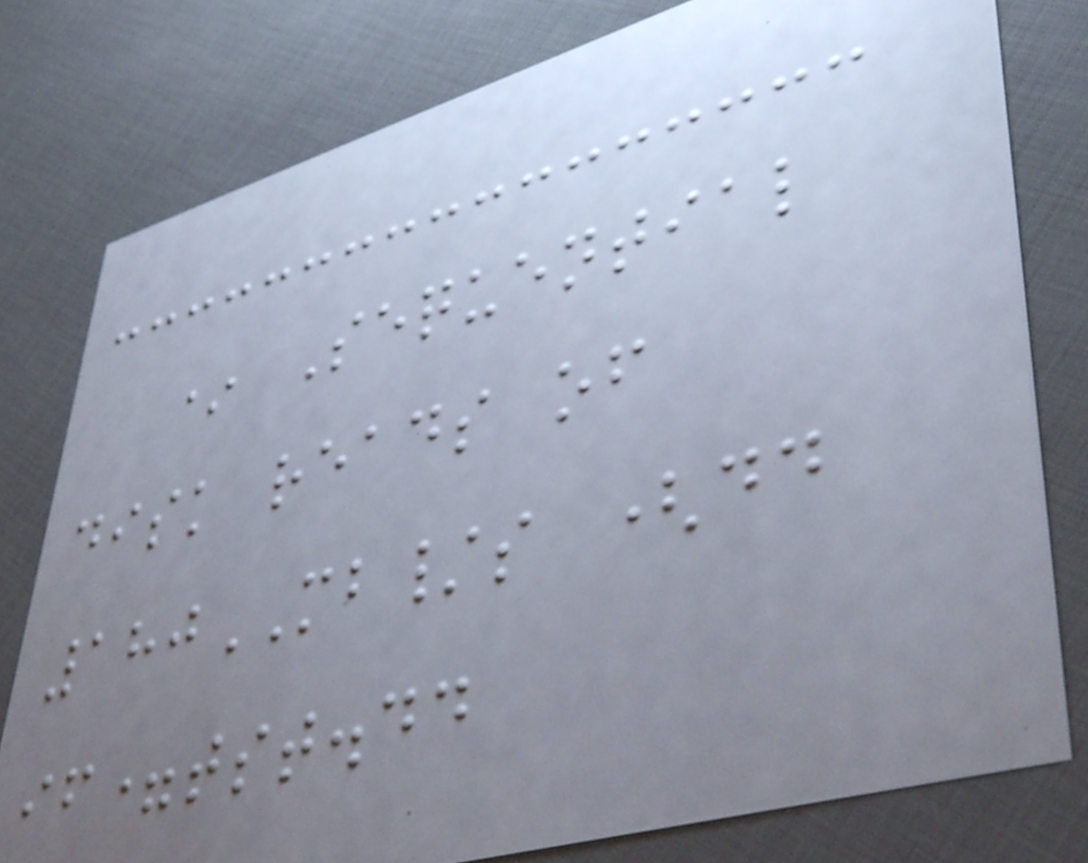* Sequential
disk reads of
180MB/s (dd
if=tst.dd
